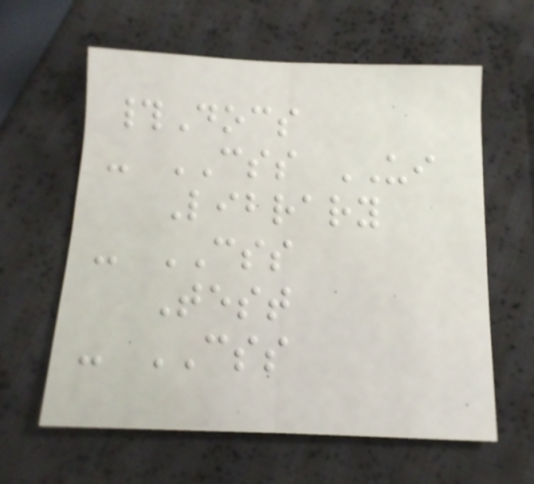#Docs
- CSS UI
Library
- CSS
Test
- CSS
